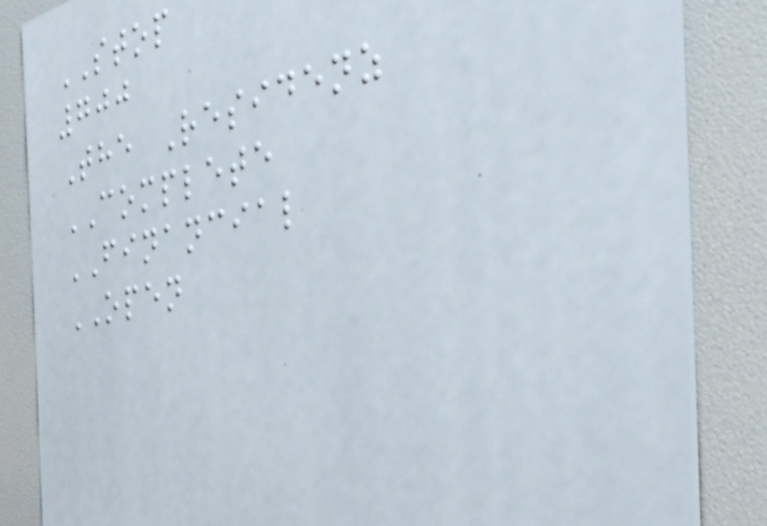STOP
700
The Residenz
COMPLETE
FINANCIAL
OPEN
